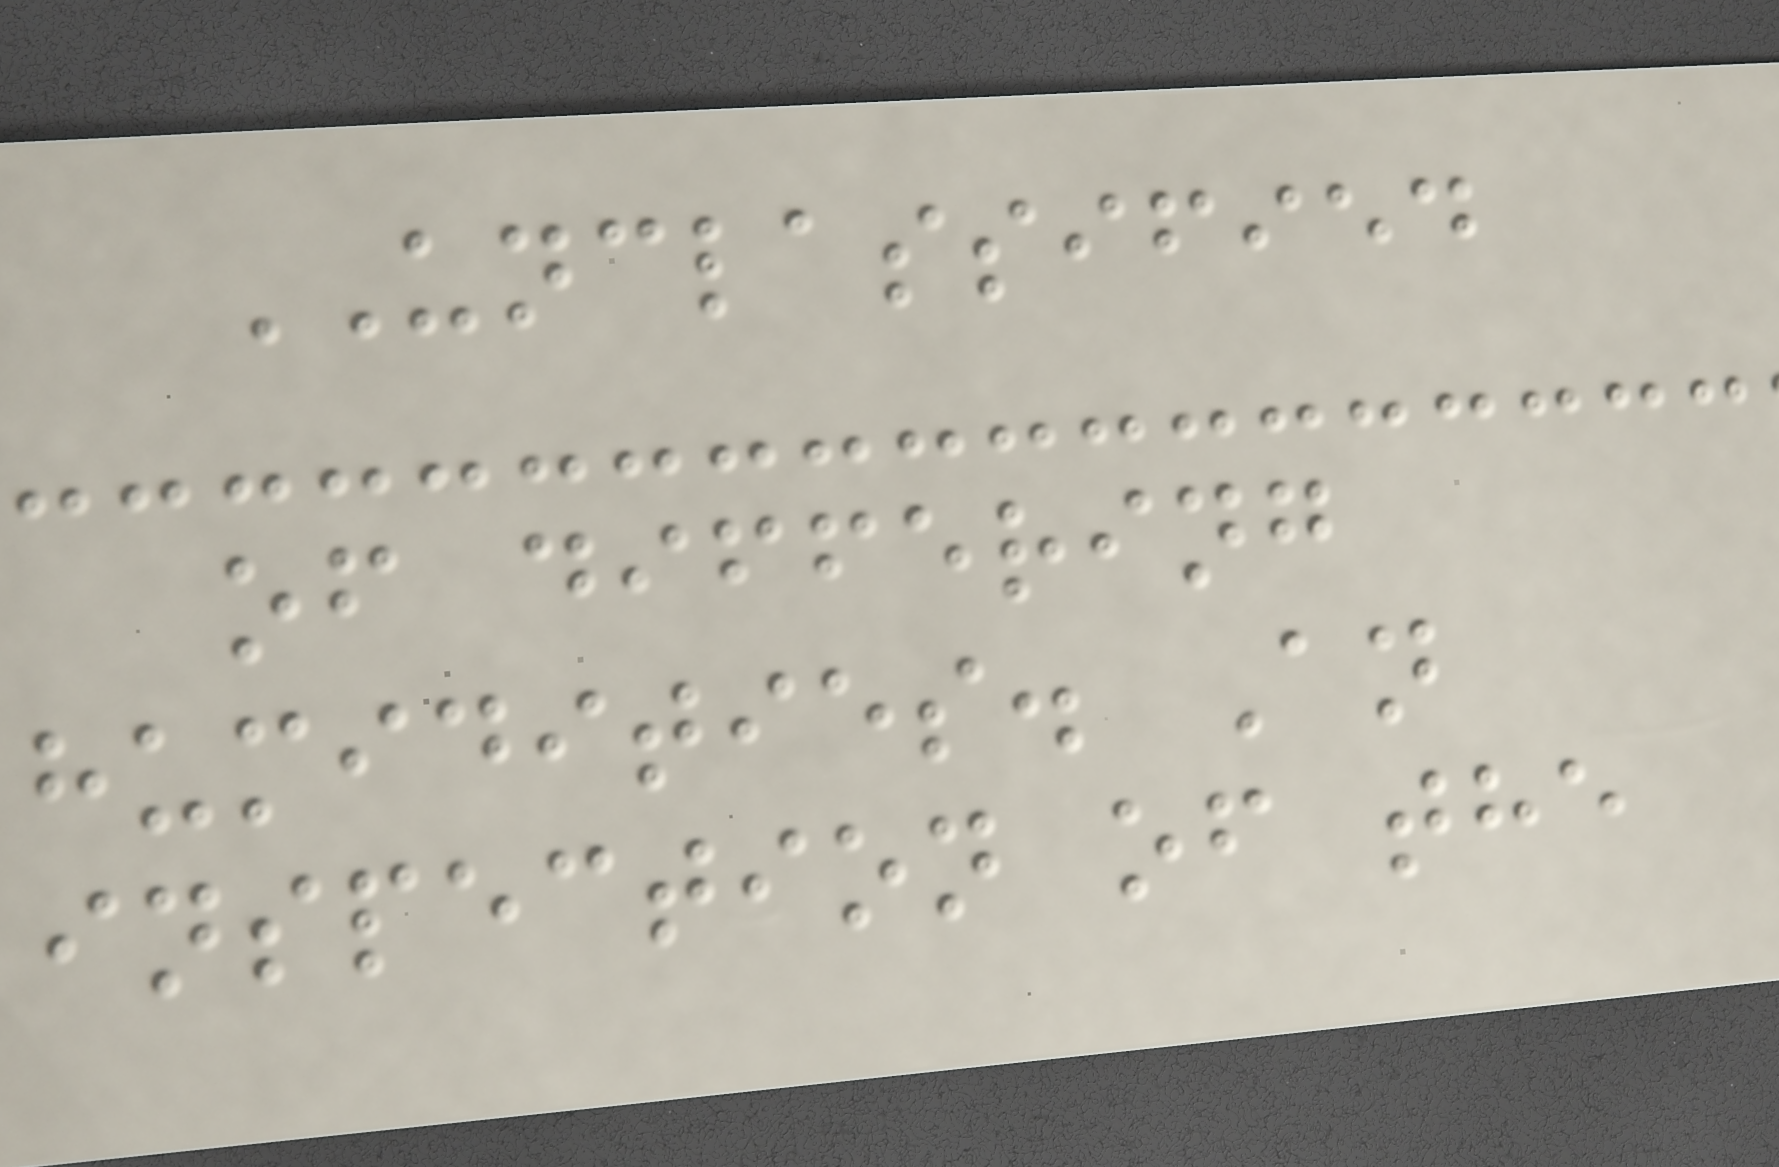UNCLASSIFIED
of differing
humidities. An
inspection of the
